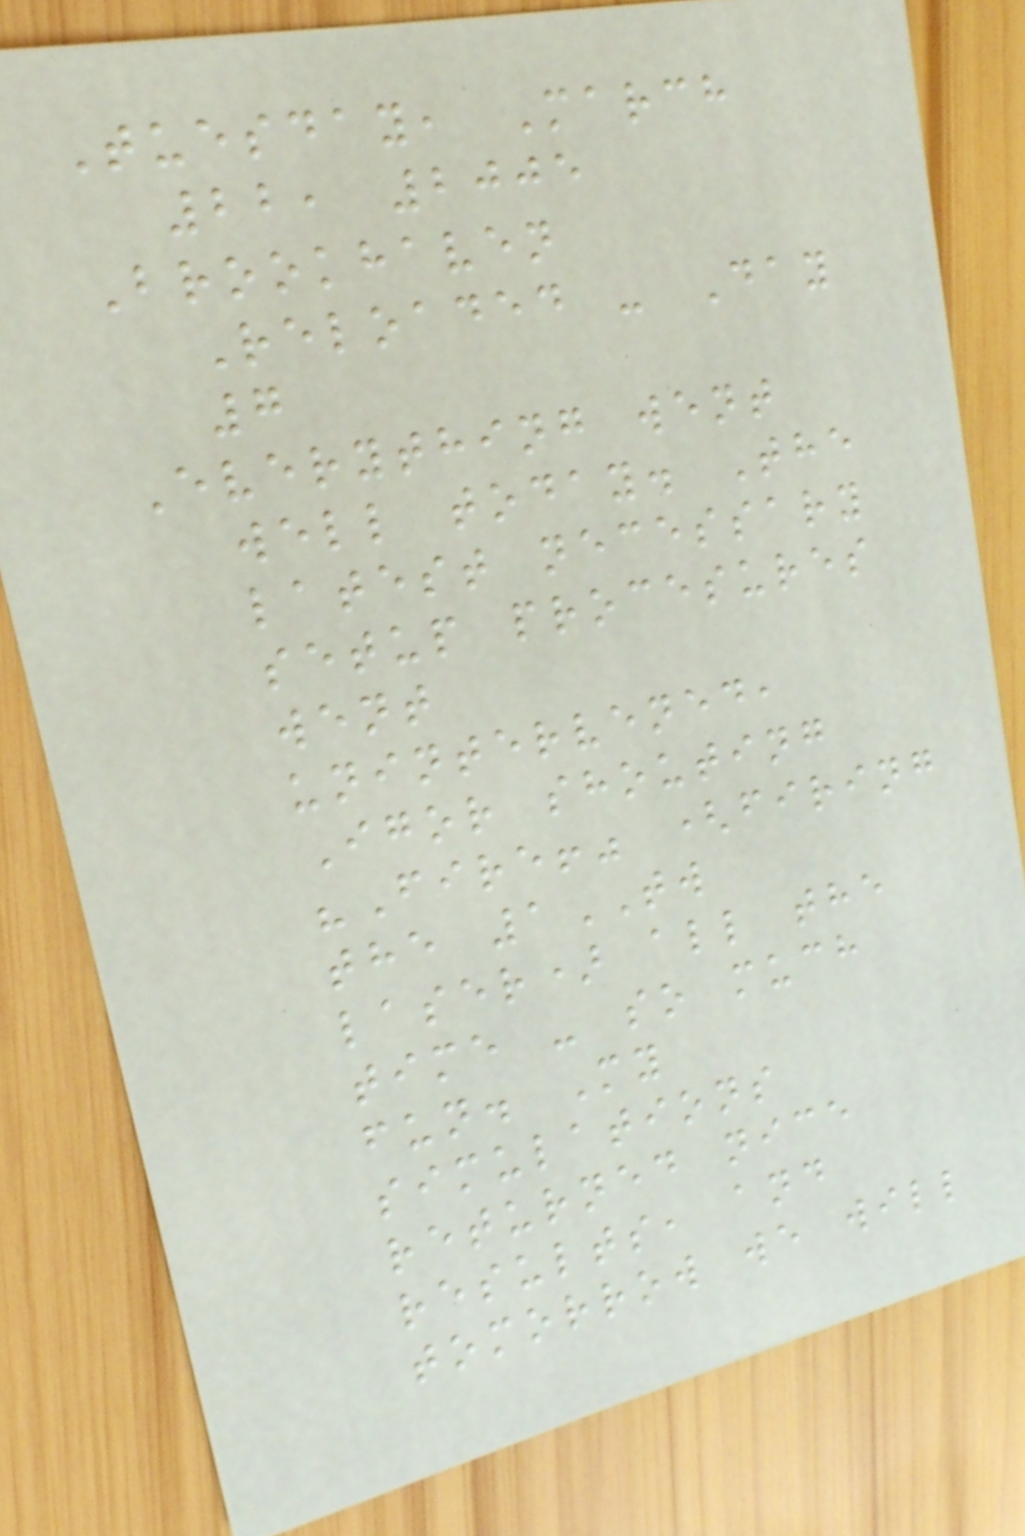Tuesday, March
22, 2005
Brookhaven
Reloaded - Day
7
Everything went
well today. The
latest necessary
setup procesures
went
unintervened,
Igor shouting
"Fire!" (firing
the 1TW
laser) all the
time - so much
fun. My
simulations
returned nice
results, and
tomorrow we will
